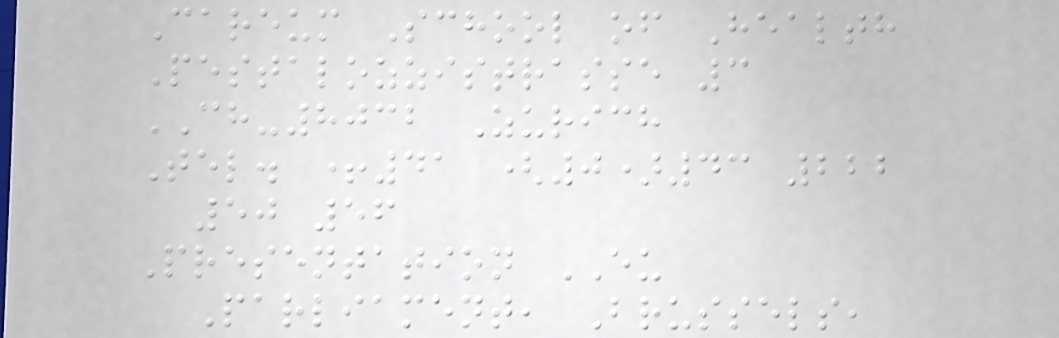Careum School of Health
Pestalozzistrasse 3
CH-8032 Zurich
Tel. +41 (0)43 222
50 56
Presentation EU
Parliament, Brussels,
